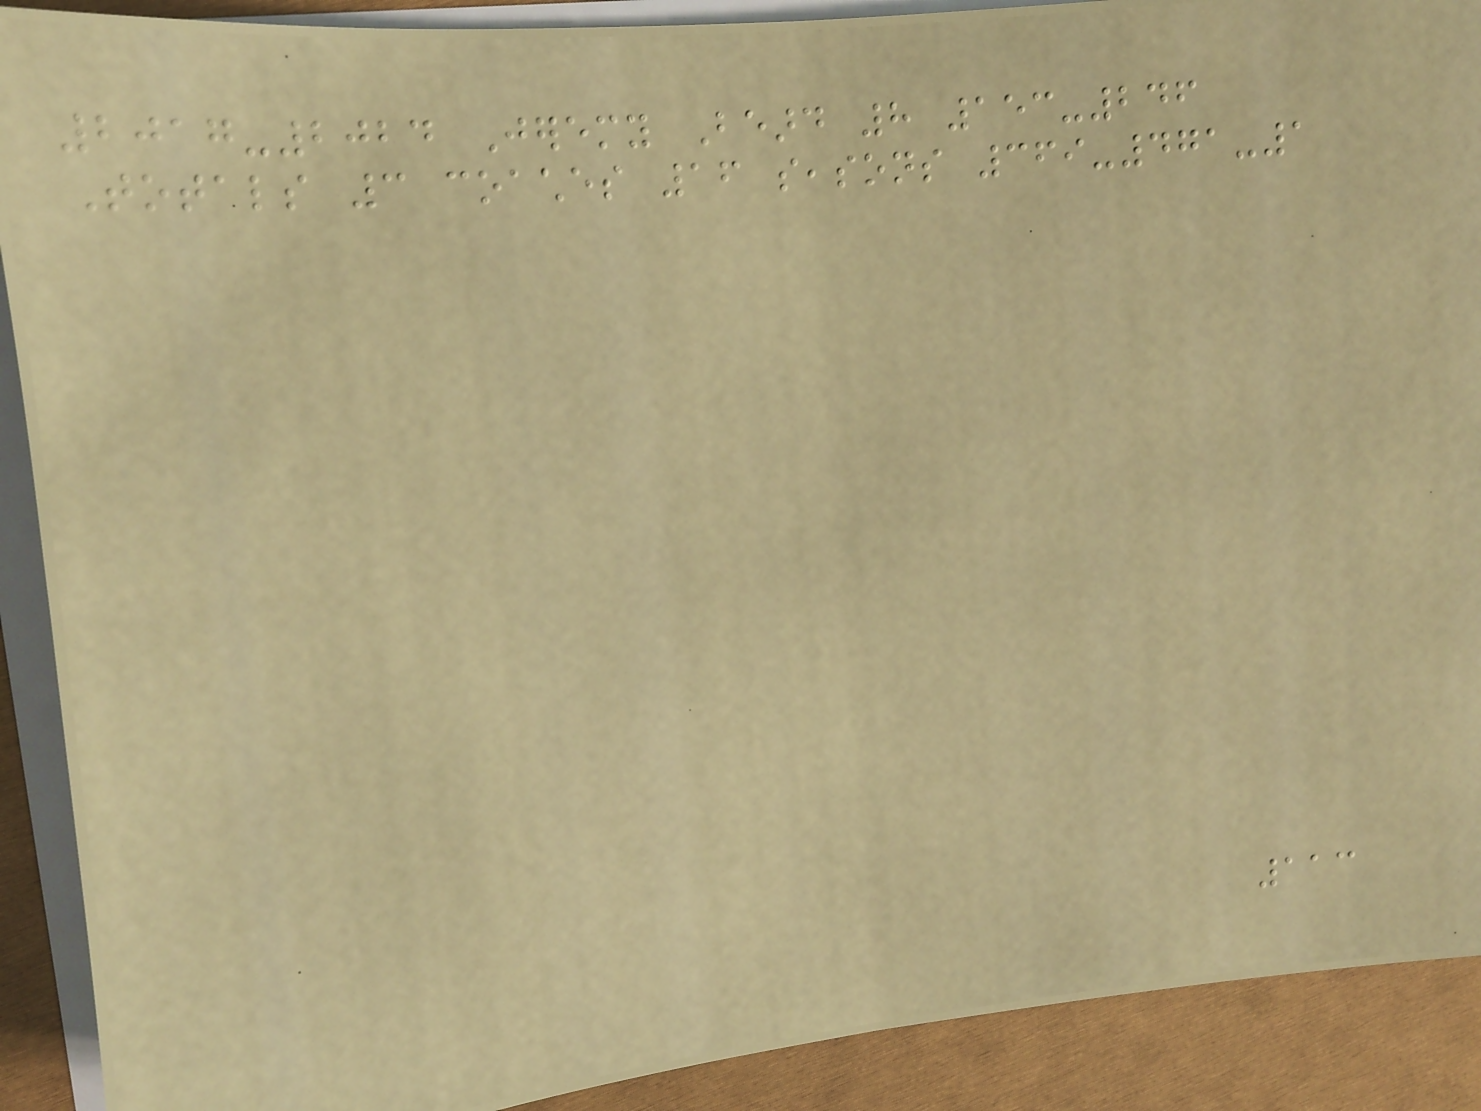2017-2024 Jeremy Beard 8 153-246
Totals 3 coaches 16 seasons 369-471-1
113
